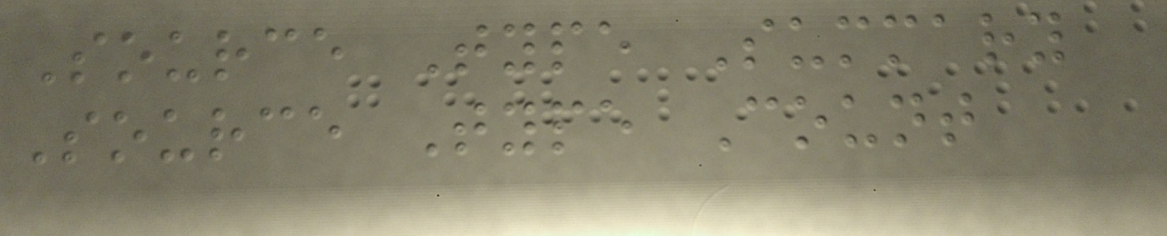Source Type Summary
Source Type Count
